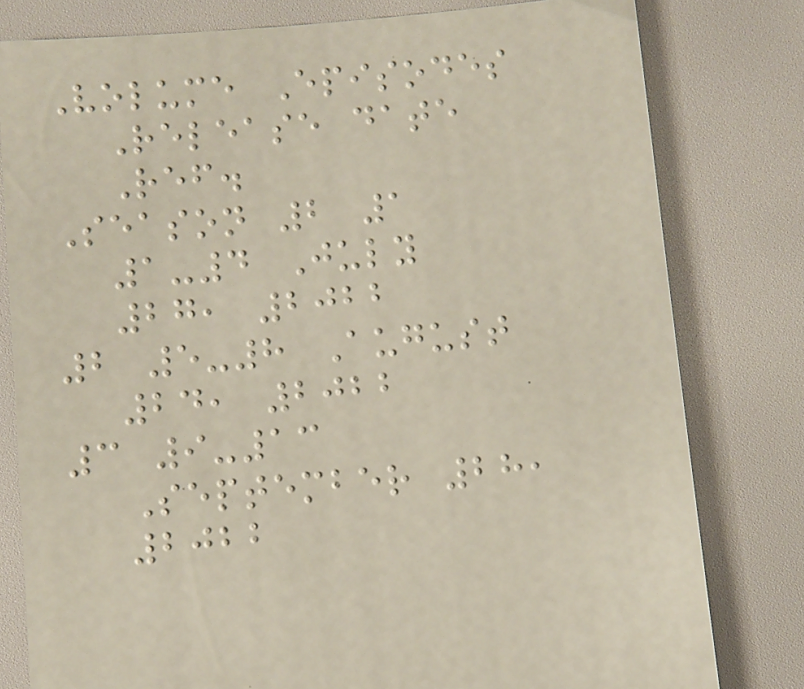Volume Episodes
Release date
Ref.
Season 2 1
1-4 July
27, 2022
2 5-8 August
24, 2022
3 9-13
September 28,
2022
